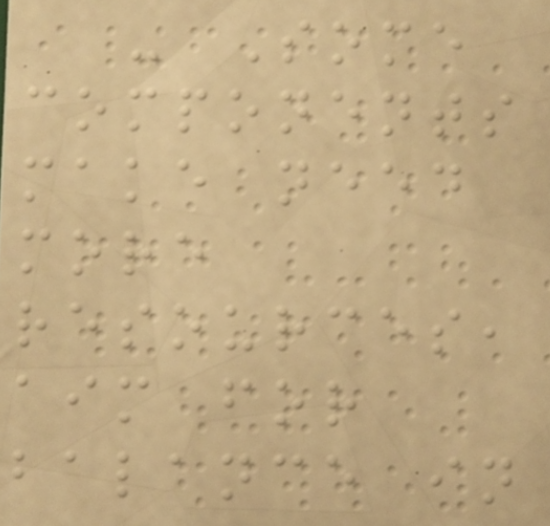- Some
components
make need
more
resources,
aim for
balance in
